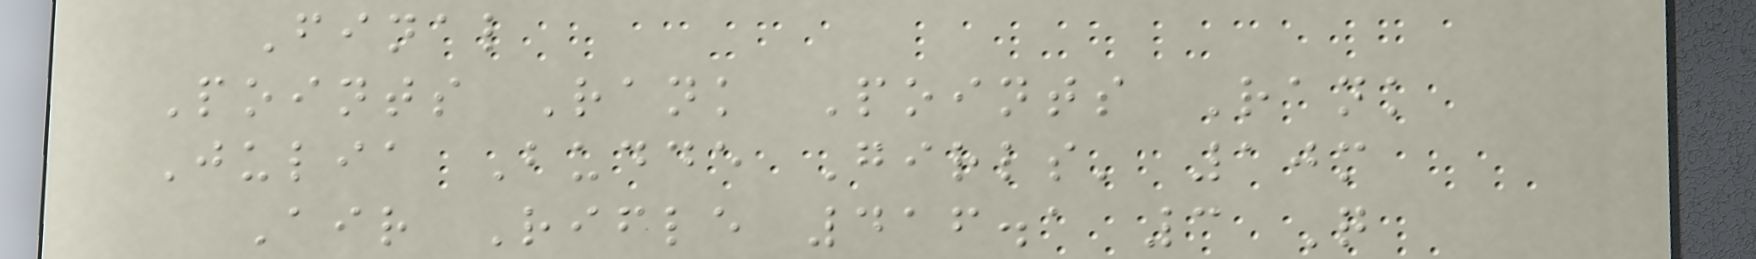Final
Points Rank Points Rank
Julia Budde Girls' 10m
Air Rifle 416.1 3 Q
